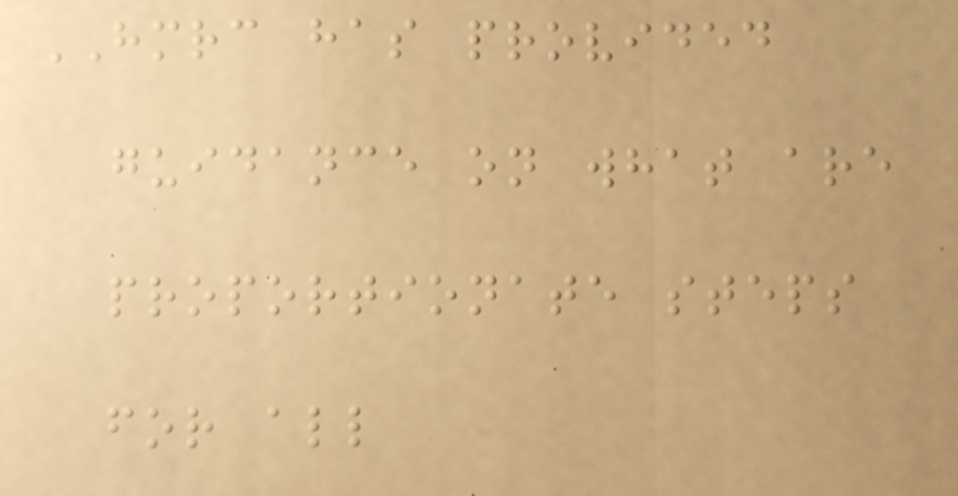HMRC has provided
guidance on what are
proportionate steps
for all
